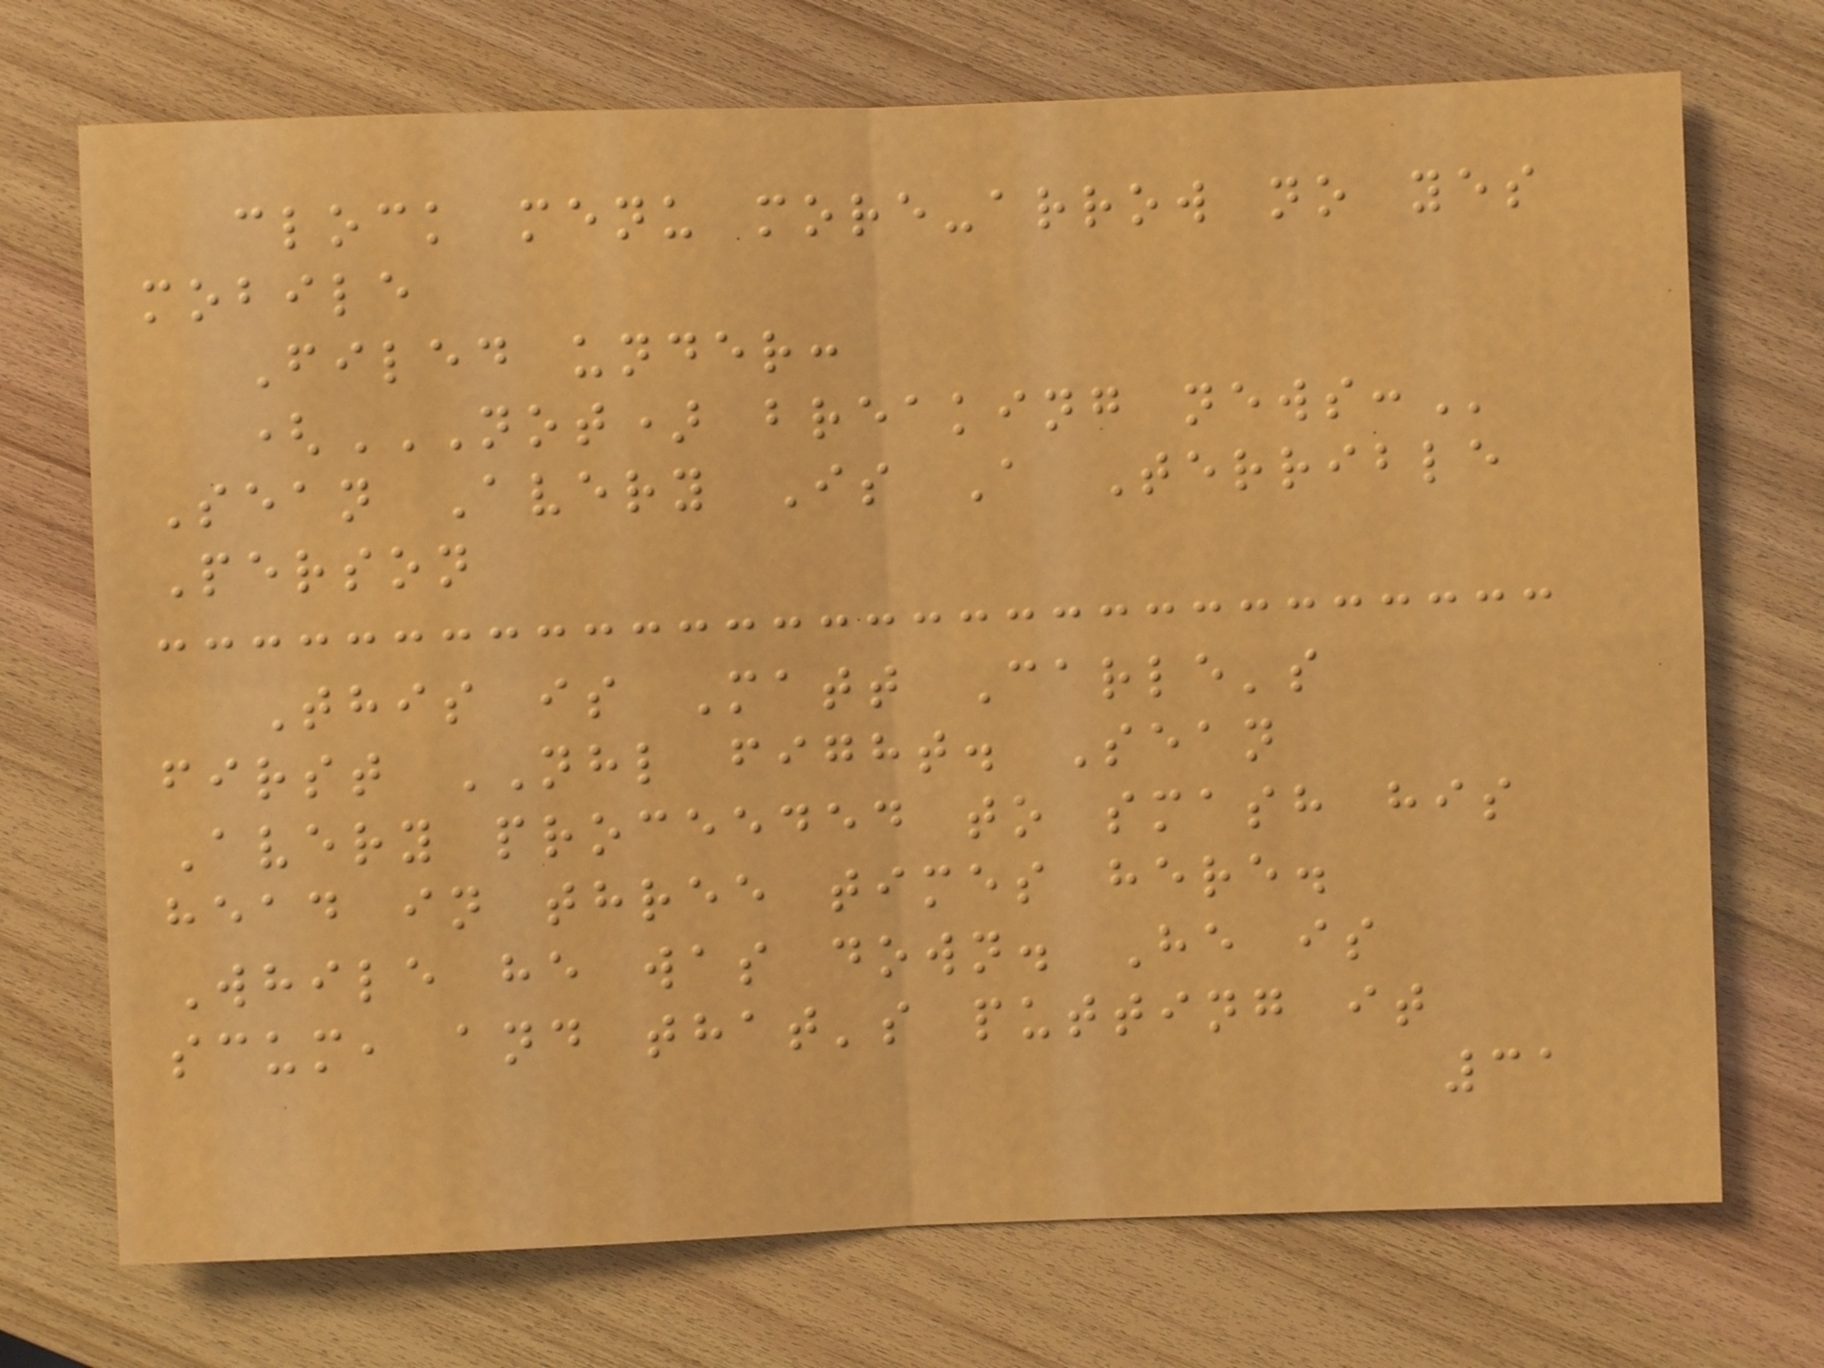clock menu more-arrow no yes
mobile
Filed under:
(NOT) BREAKING NEWS:
Sean Avery Is A Terrible
Person
This is Matt Carle's
first NHL fight. Sean
Avery proceeded to smash his
head in three times here.
While he was down. He is
scum, and that's putting it
31
